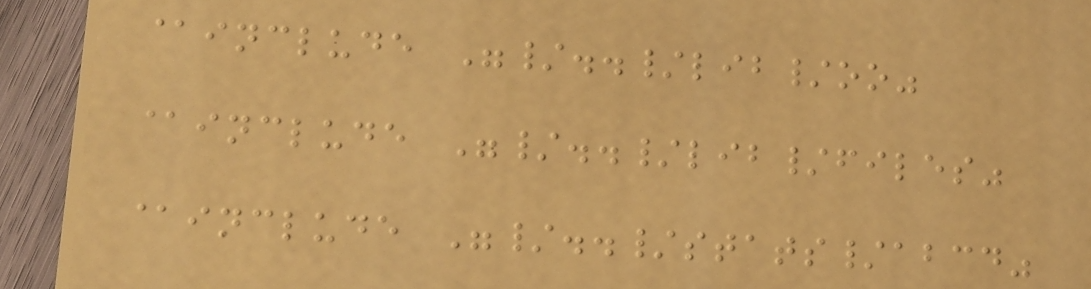@include "/../lib/oo"
@include "/../lib/files"
@include "/../stats/abcd"
